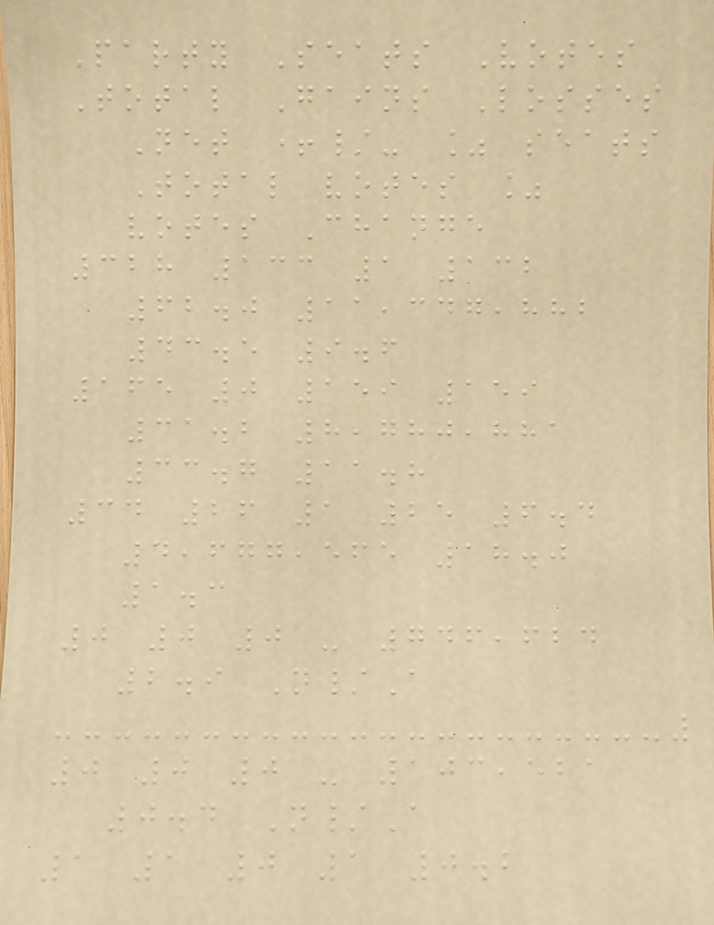Party Seats Votes
Total Gains Losses
Net +/- % seats
Total votes %
votes Change
328 133 1 132
62.0 11,347,882
43.5 9.6
165 0 159 159
31.2 8,780,881
33.7 11.8
34 26 1 25 6.4
4,677,565 18.0
1.3
0 0 0 - 746,624
2.9 N/A
0 0 0 - 103,521
0.4 N/A
1 1 0 1 0.2
